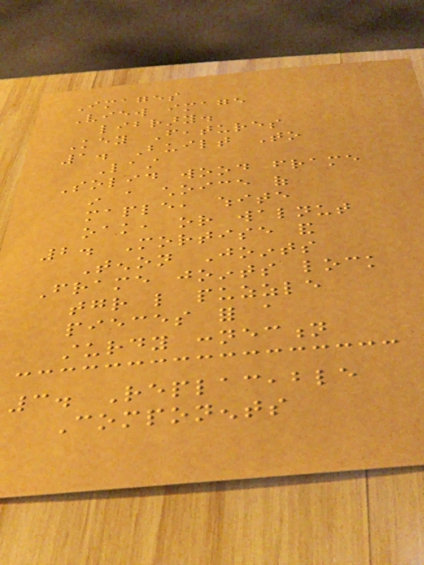Images
View image
library.
Key Features
1. Built To
Last
Solid wood frame
in a choice of
maple, white
oak, or walnut
2. Mortise and
Tenon Joints
Frame joints lock
together like puzzle
pieces for a
sturdy connection
3. Replaceable
Components
